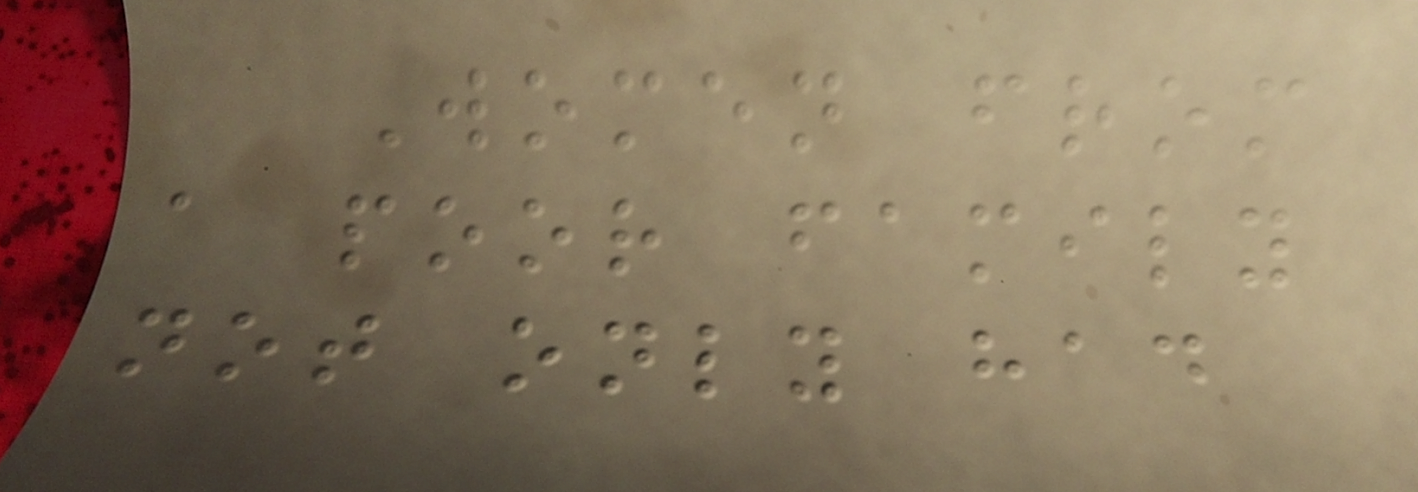Women from
a poor family
not only had
